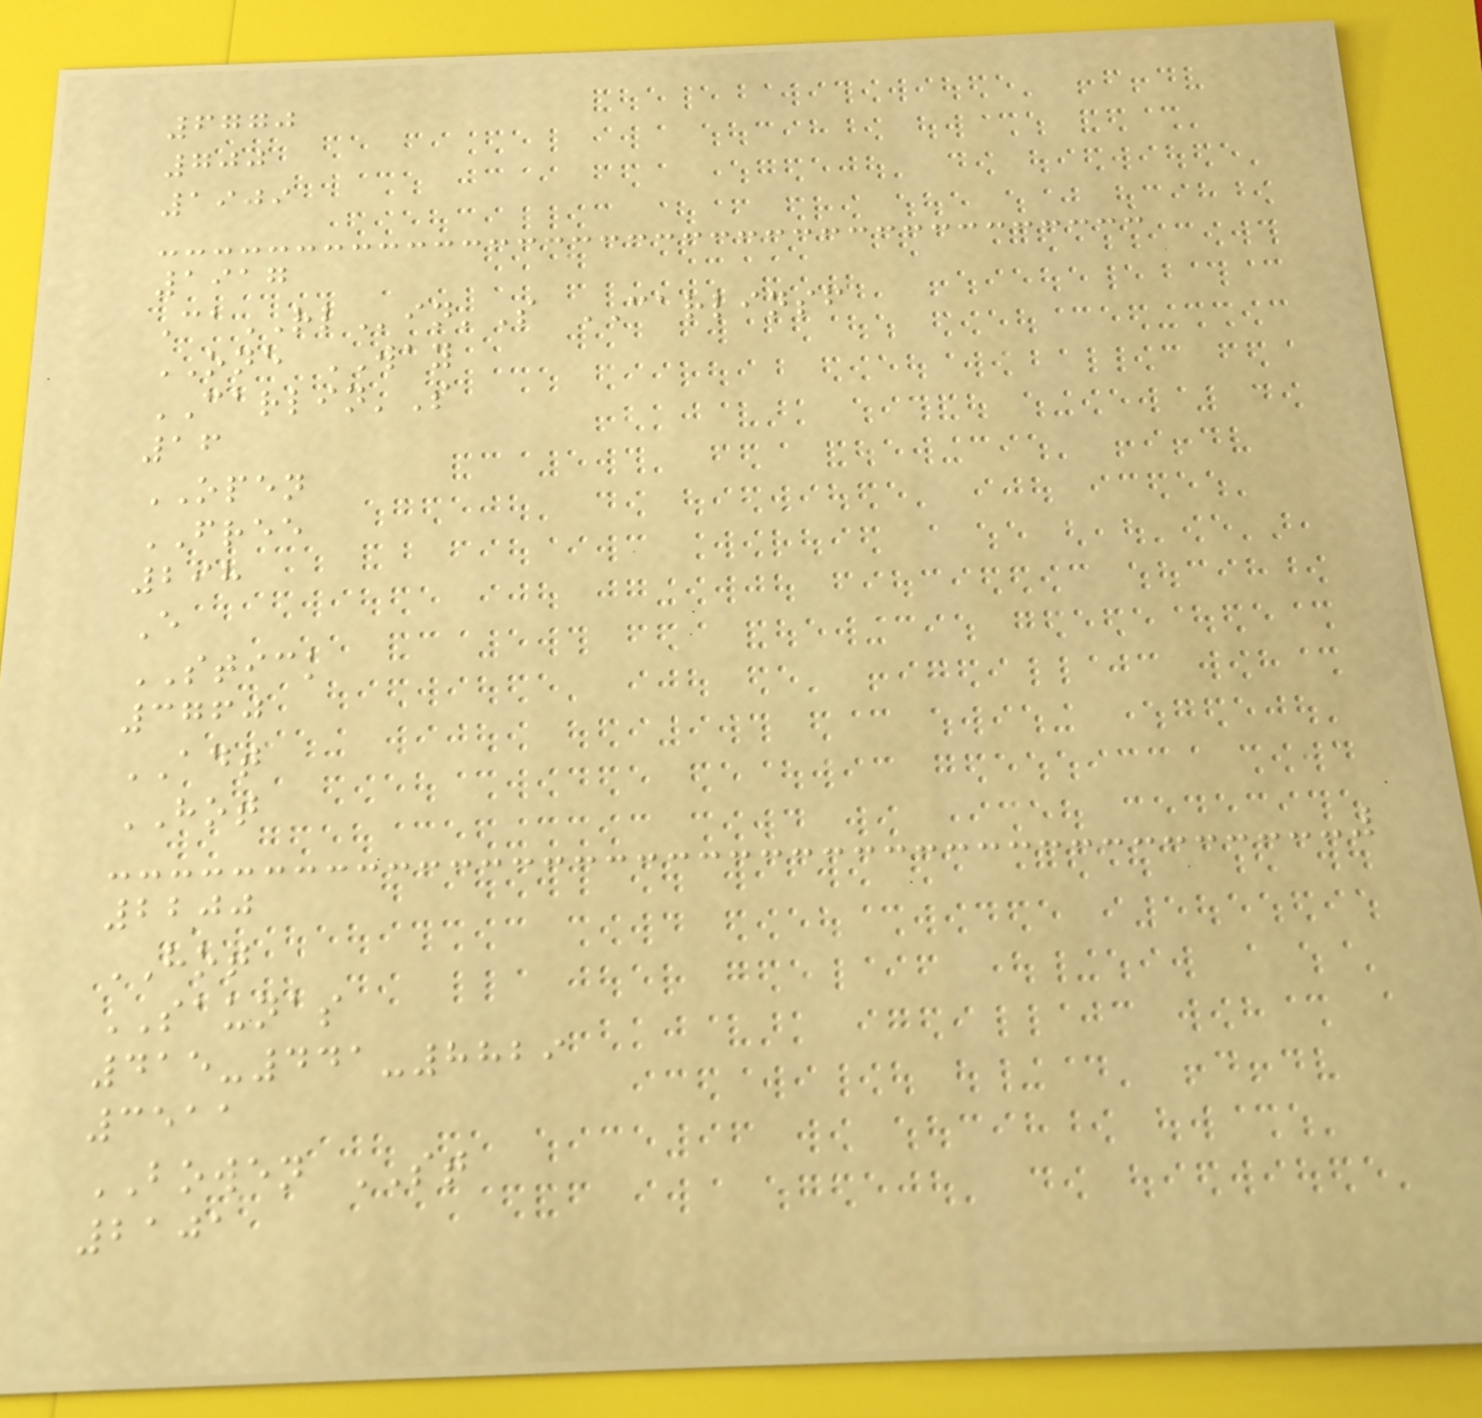6770
700
1909
1917
CaRLin'S CARLINSF
ONE WAY
CARLIN'S
16
OPEN
FREE
298
E
STICK
3760
ADT
HOT
2200
HOT
SAUNAS
415-441-8829
3511
BOWEN ST
2101
